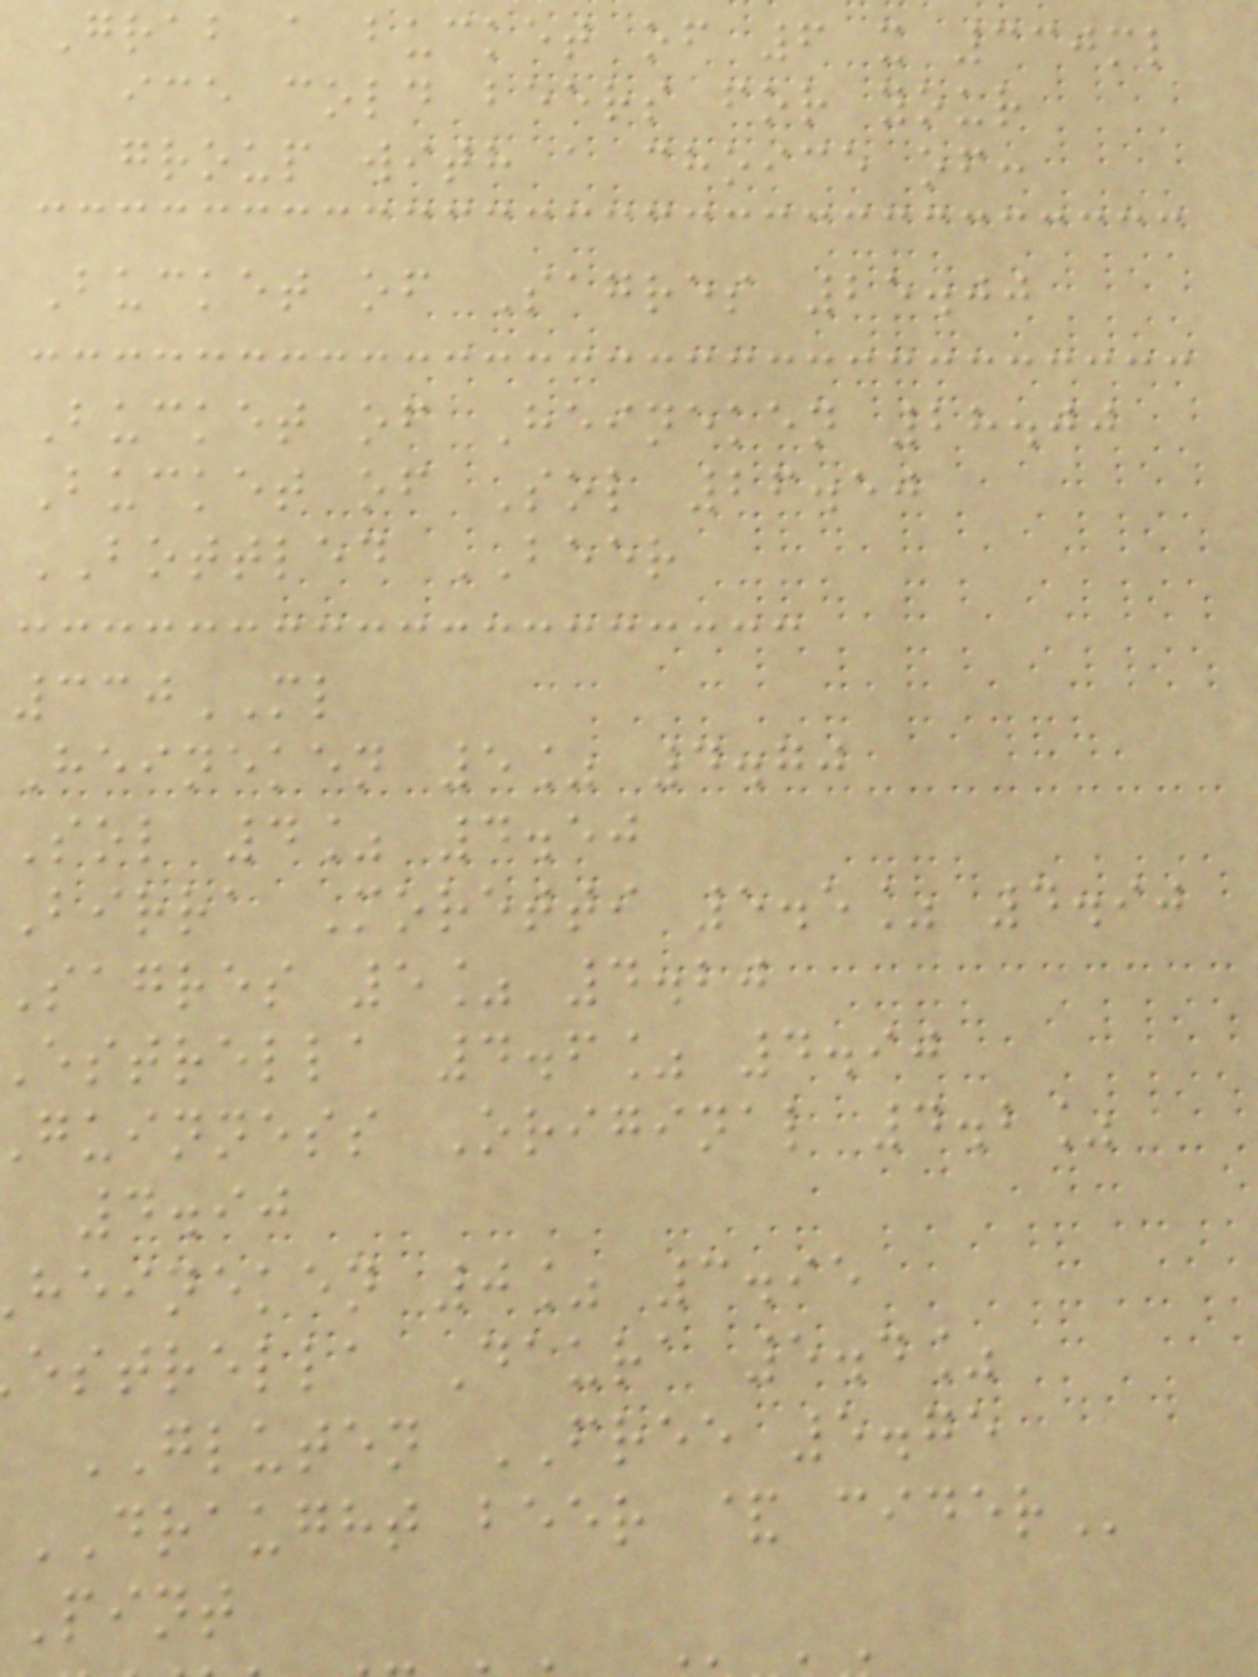Grab a bucket of 6 x 330ml
ice cold beers for your
group with a choice of:
Bucket of Sagres 25.00
Bucket of Heineken 28.00
Bucket of Sol 26.50
BOTTLED BEER
330ML
Heineken 5% 4.70
Sol 4% 4.50
Birra Moretti 5.5% 4.90
sagres 5% 4.20
estrella 4.6% 4.90
guinness Original 4.2%
4.90
heineken 0% 3.95
estrella Daura 5.4%
GLUTEN FREE 5.75
DRAUGHT beer &
pint
